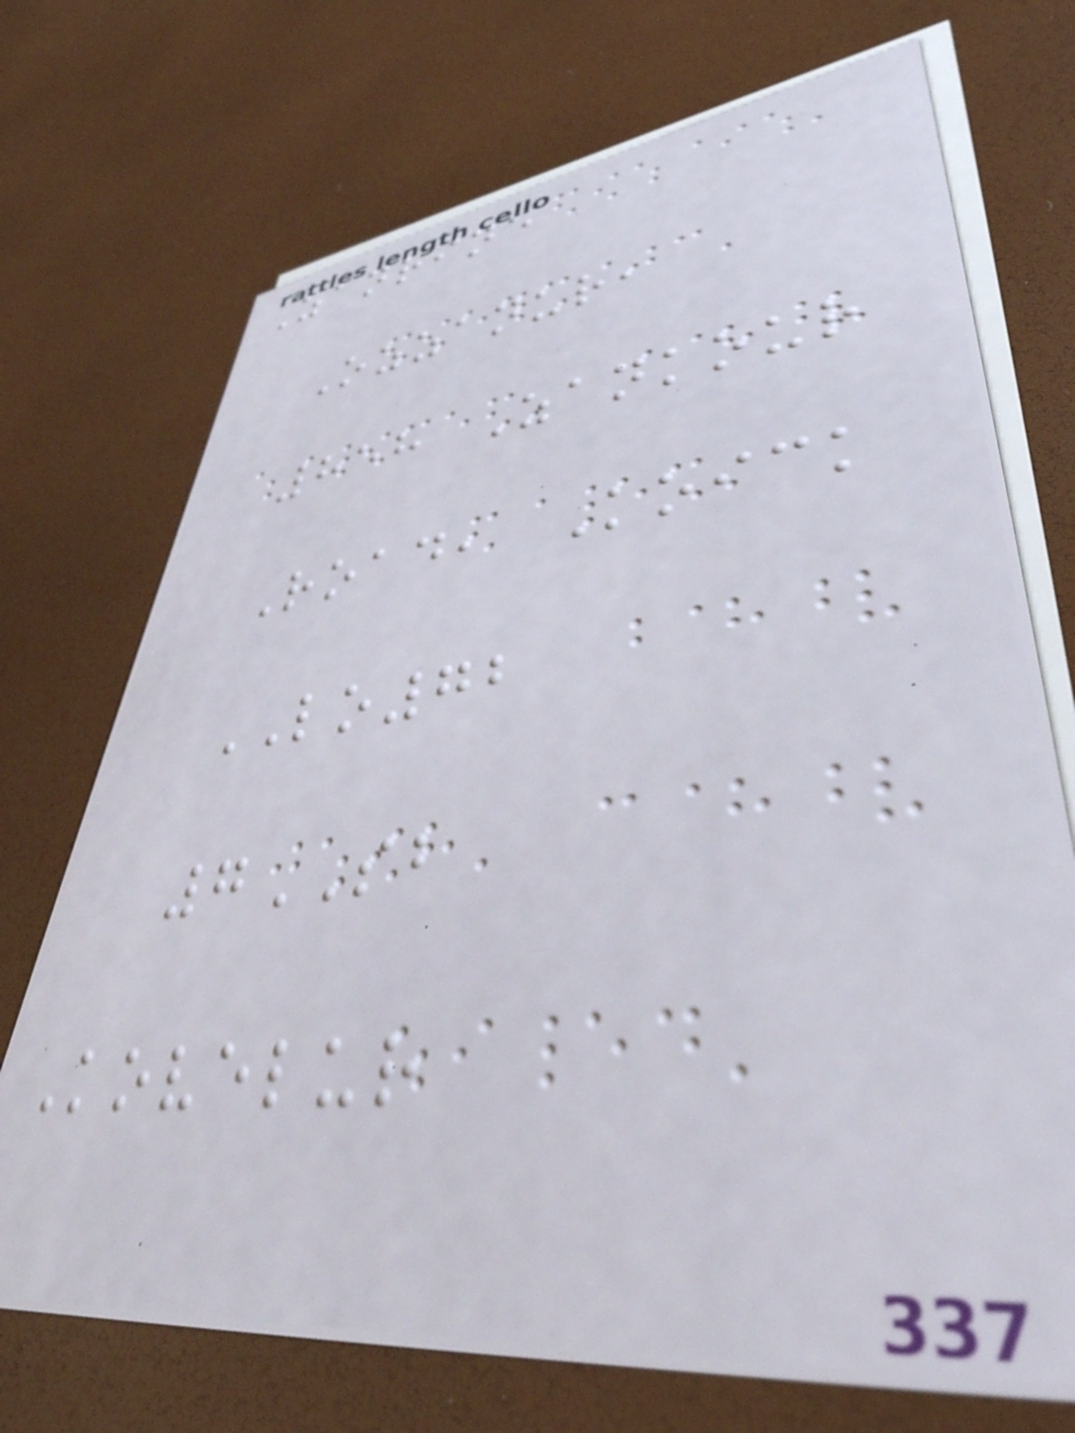Zanrine
Ozzanur,
858 Zankour
Road, Koick
LO72
7SB
Kovelur
